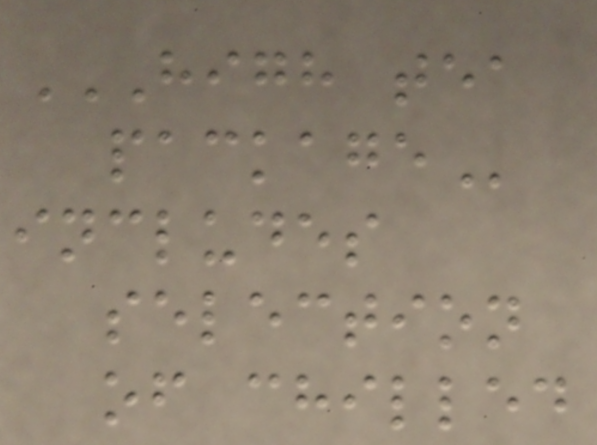HIGH TEA
PACKAGE
includes
selection
of chilled
